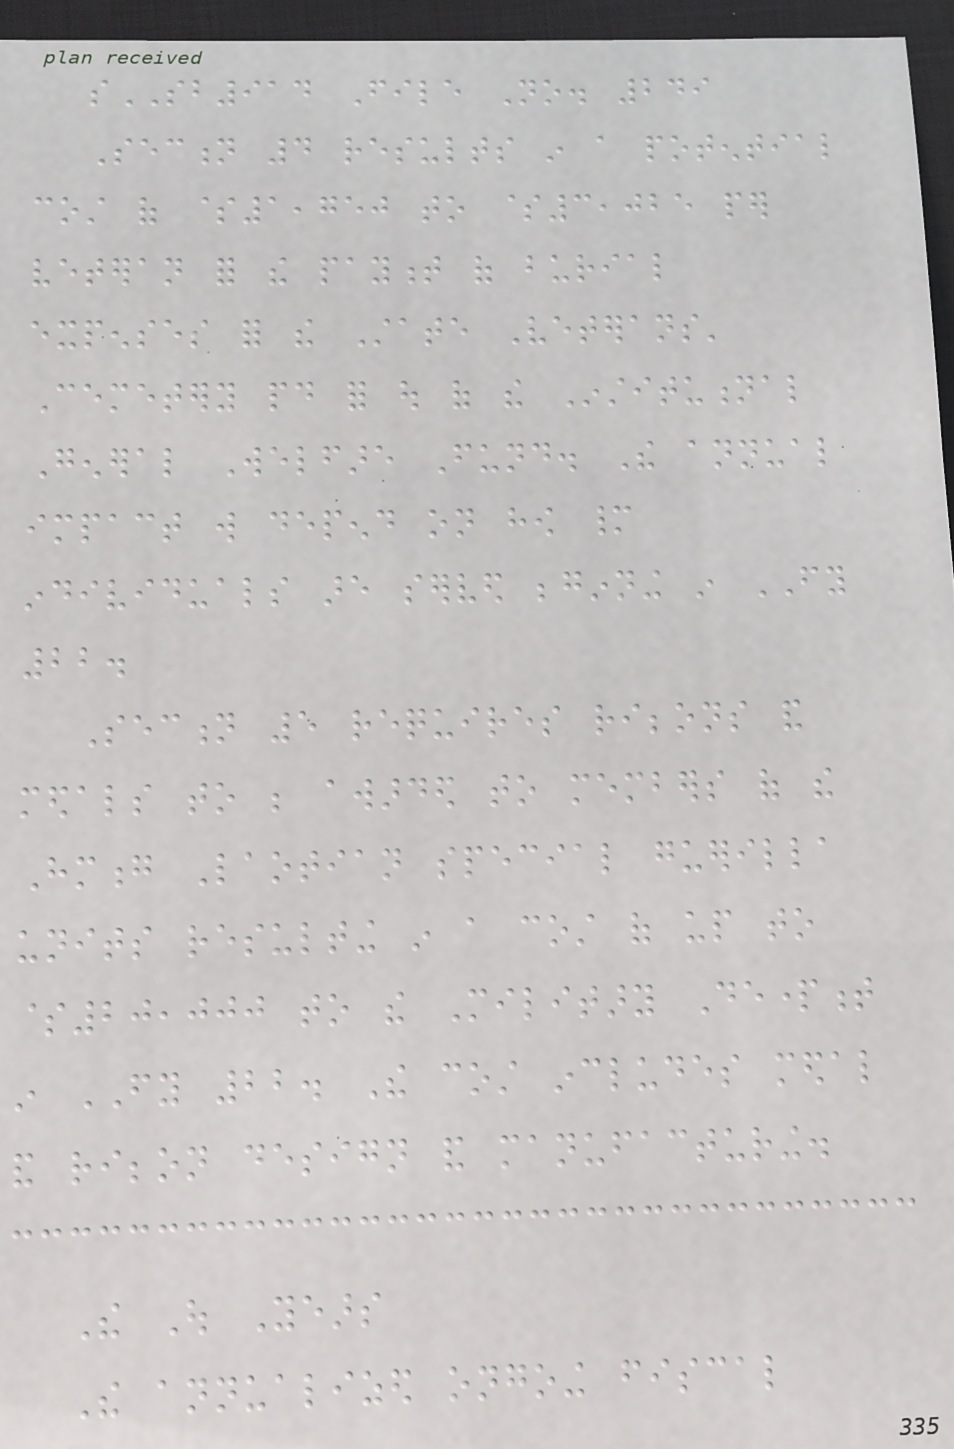sSB914 File No. 249
Section 4 results in a potential
cost of $1,750 to $3,025 per
veteran for the payment of burial
expenses for the State Veterans'
Cemetery paid for out of the Institutional
General Welfare Fund. The annual
impact will depend on how many
individuals are served beginning in FY
22.
Section 5 requires ribbons and
medals to be awarded to members of the
Hmong Laotian special guerilla
units resulting in a cost of up to
$20,000 to the Military Department
in FY 22. The cost includes medal
and ribbon design and manufacturing.
The Out Years
The annualized ongoing fiscal
